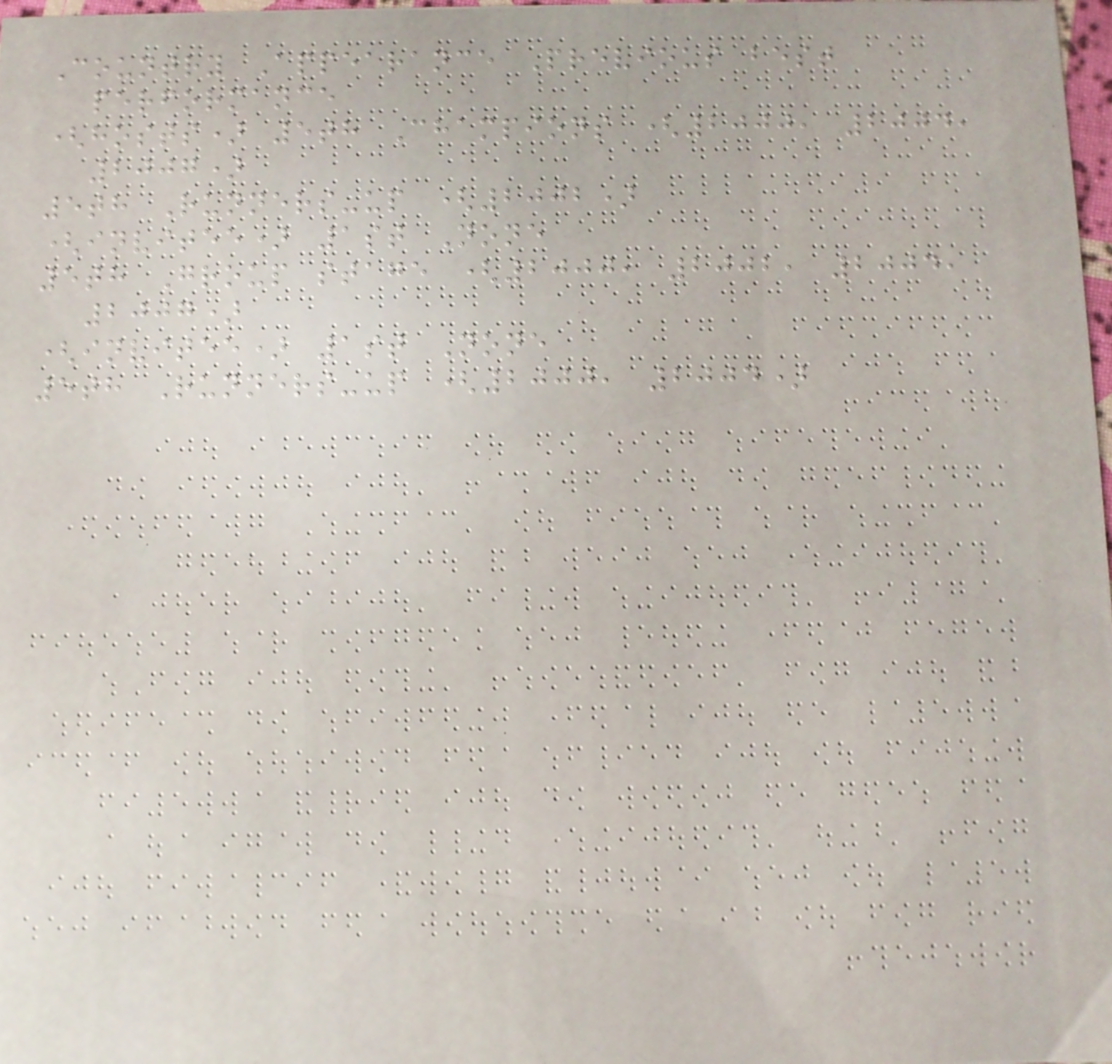Country Appearance Previous best
performance
(hosts) 5th Champions (2000, 2004,
2007)
5th Runners-up (2002)
(invitee) 1st None
5th Group stage (2000, 2002, 2004,
2007)
(invitee) 1st None
5th Runners-up (2000, 2004)
